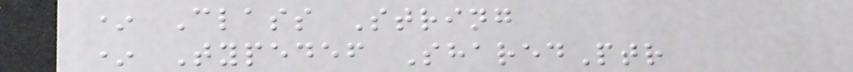* Class String
* Typedef SharedPtr
